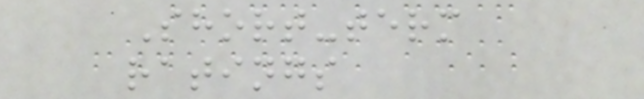Short-term
ratings
